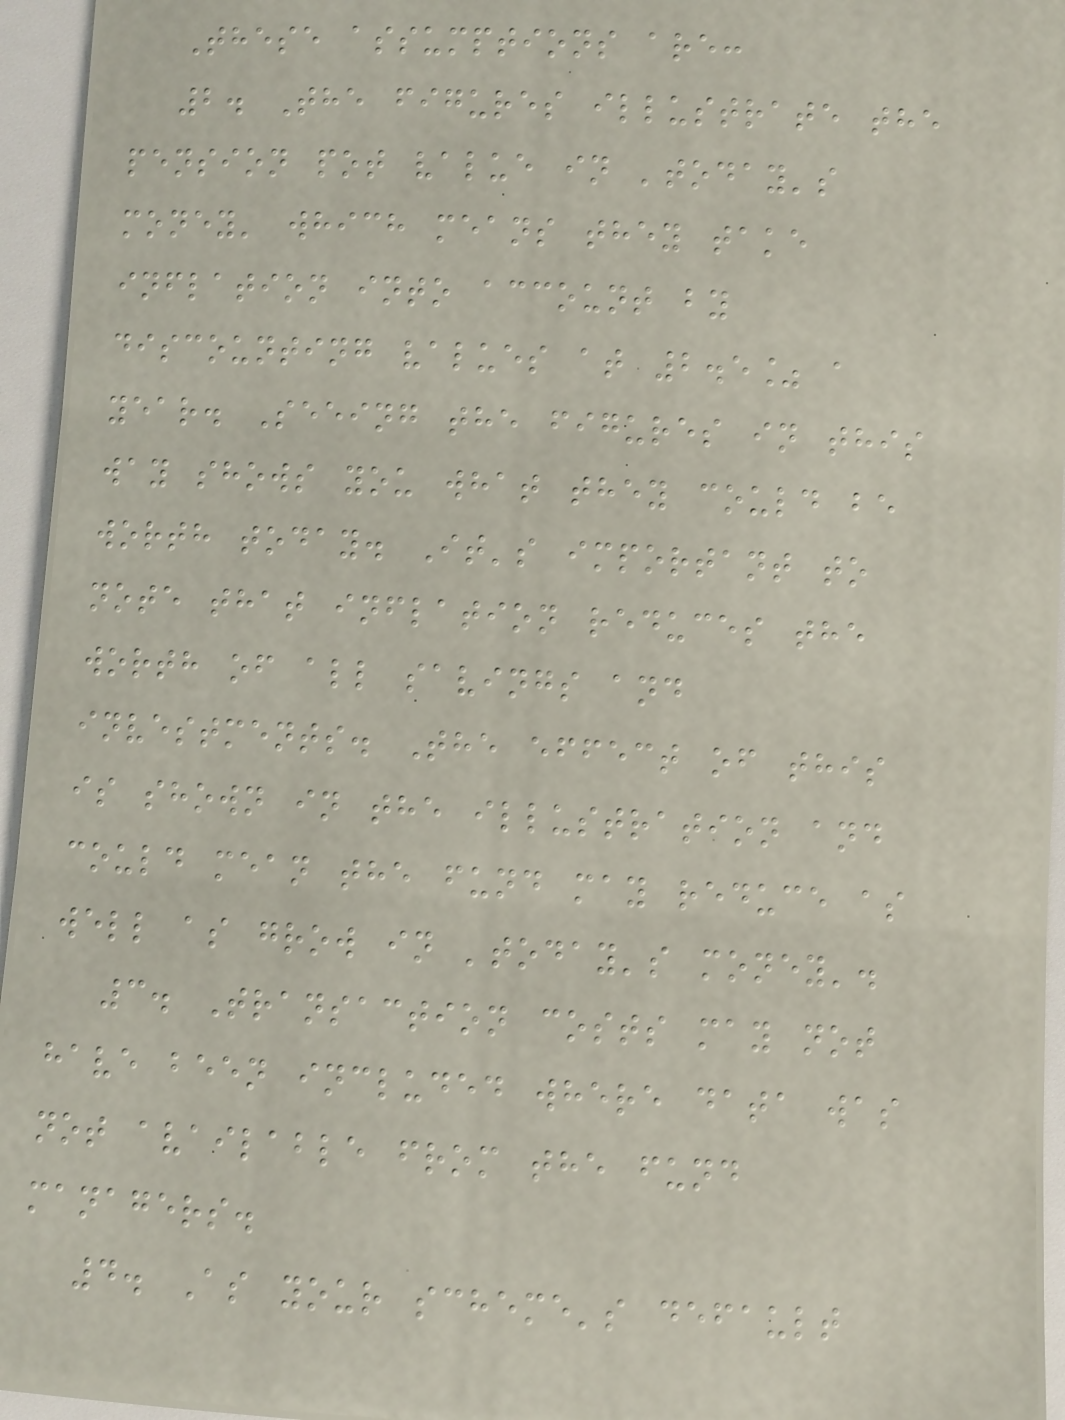These assumptions are:
2. The figures illustrate the
pension pot value in 'today's
money' which means they take
inflation into account by
discounting values at 2.5% a
year. Seeing the figures in this
way shows you what they could be
worth today. It's important to
note that inflation reduces the
worth of all savings and
investments. The effect of this
is shown in the illustration and
could mean the fund may reduce as
well as grow in 'today's money'.
3. Transaction costs may not
have been included where data was
not available from the fund
managers.
4. As your scheme's default
